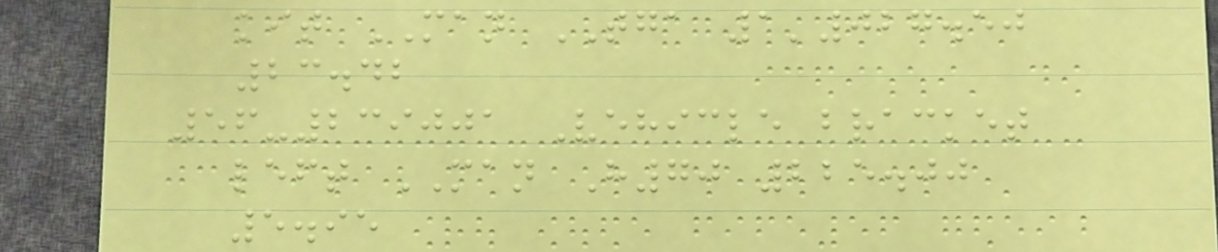kit MAN TGA 1'027.50
23.42
56-239001 Vehicle bracket
left MAN H70 225.00
5.95
